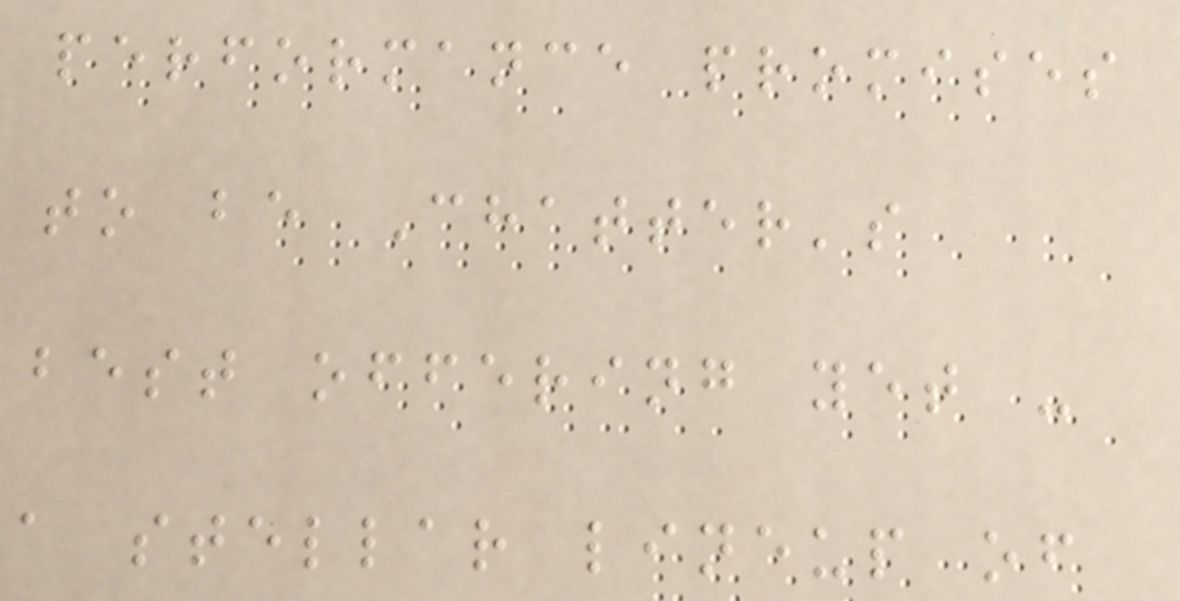performance promises
to be Chatter's
best offering yet -
a stellar lineup of
